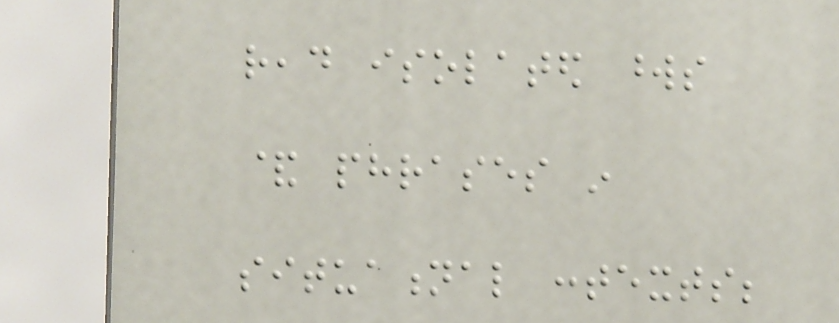read isolated words
& phrases in
situational contexts;
